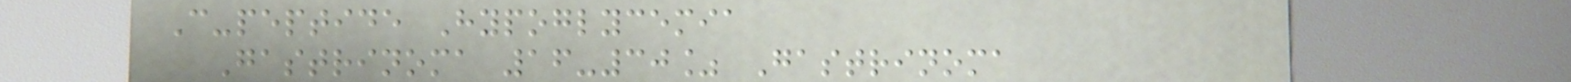C-peptide Hypoglycemia
Gastrinoma 16-30% Gastrinoma
